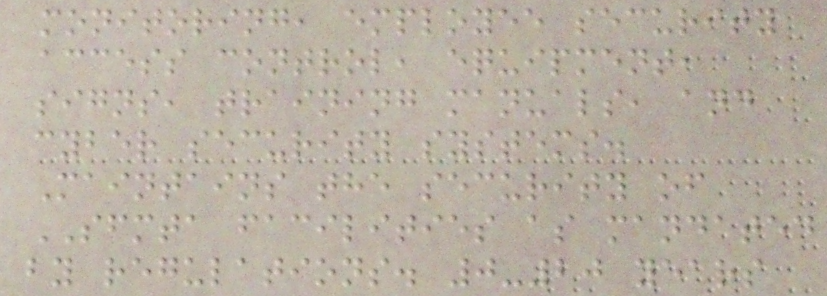monitoring, employee security
access control, equipment,
signs, training manuals, and
cyber security systems.
Maintains the security of
SFMTA facilities as mandated
by regulations. 0-20 years
